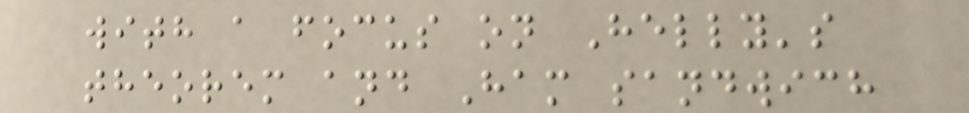with a focus on Helly's
theorem and Ham sandwich
